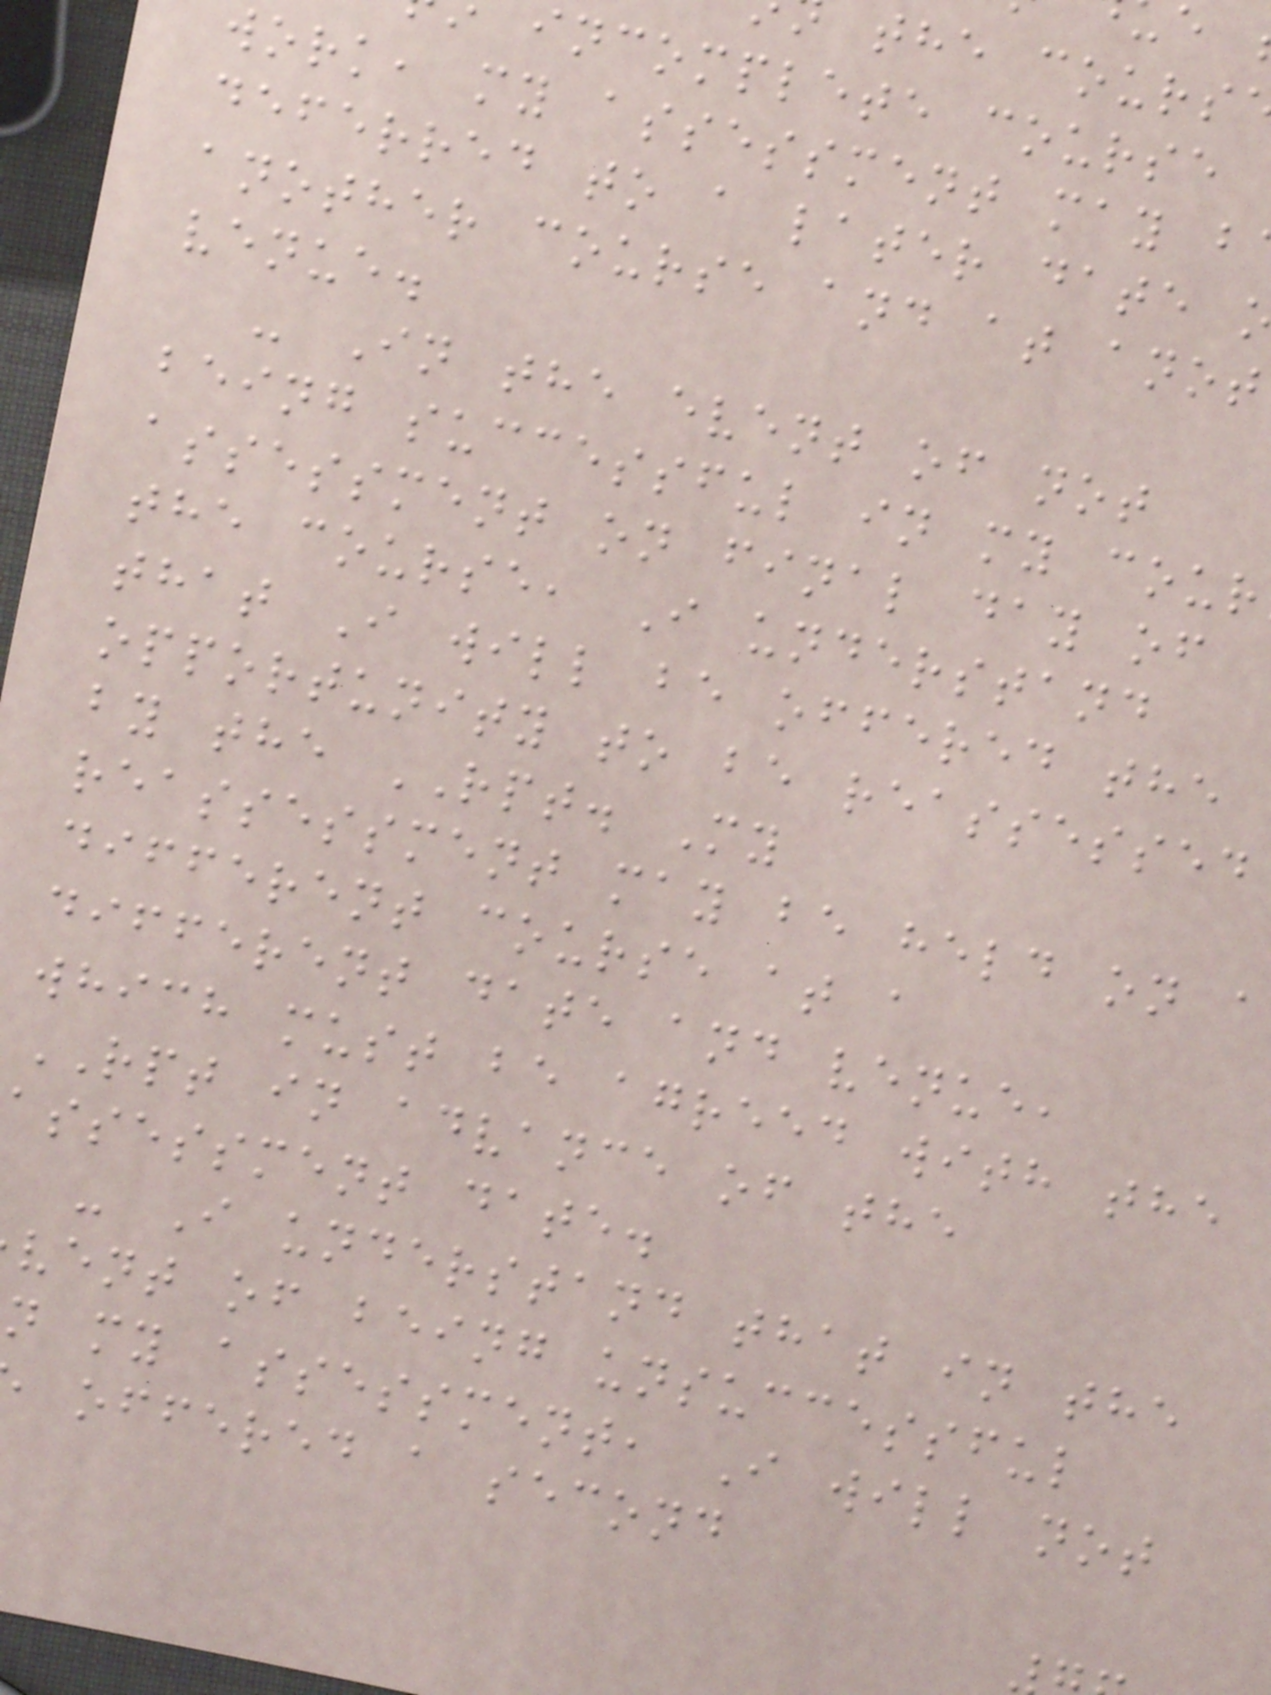the cours
incomplete course
work, my assessment may b
deferred to a later date
another course and at anot
venue.
- In the event of not
being successful in my cour
assessment on final day of
the course, I understand
that I will be offered the
opportunity to be reassessed
by the RPT. My
reassessment may be held on a
different course at a
different date and venue,
which must be agreed with the
RPT in advance of the
assessment date.
- I understand that in the
vent of being unsuccessful
n my assessment, I will not
offered a second
